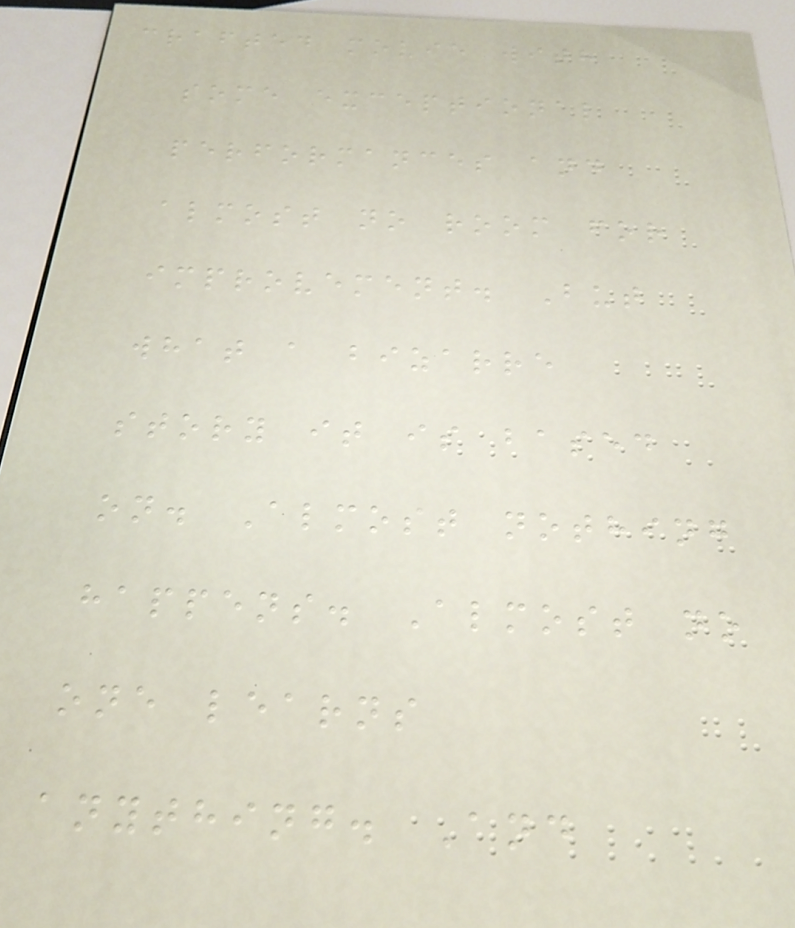crafted movie with
some exceptional
performances and
almost no room for
improvement. But
what a bizarre
story it is based
on. Almost nothing
happens. Almost no
one learns
anything. And
